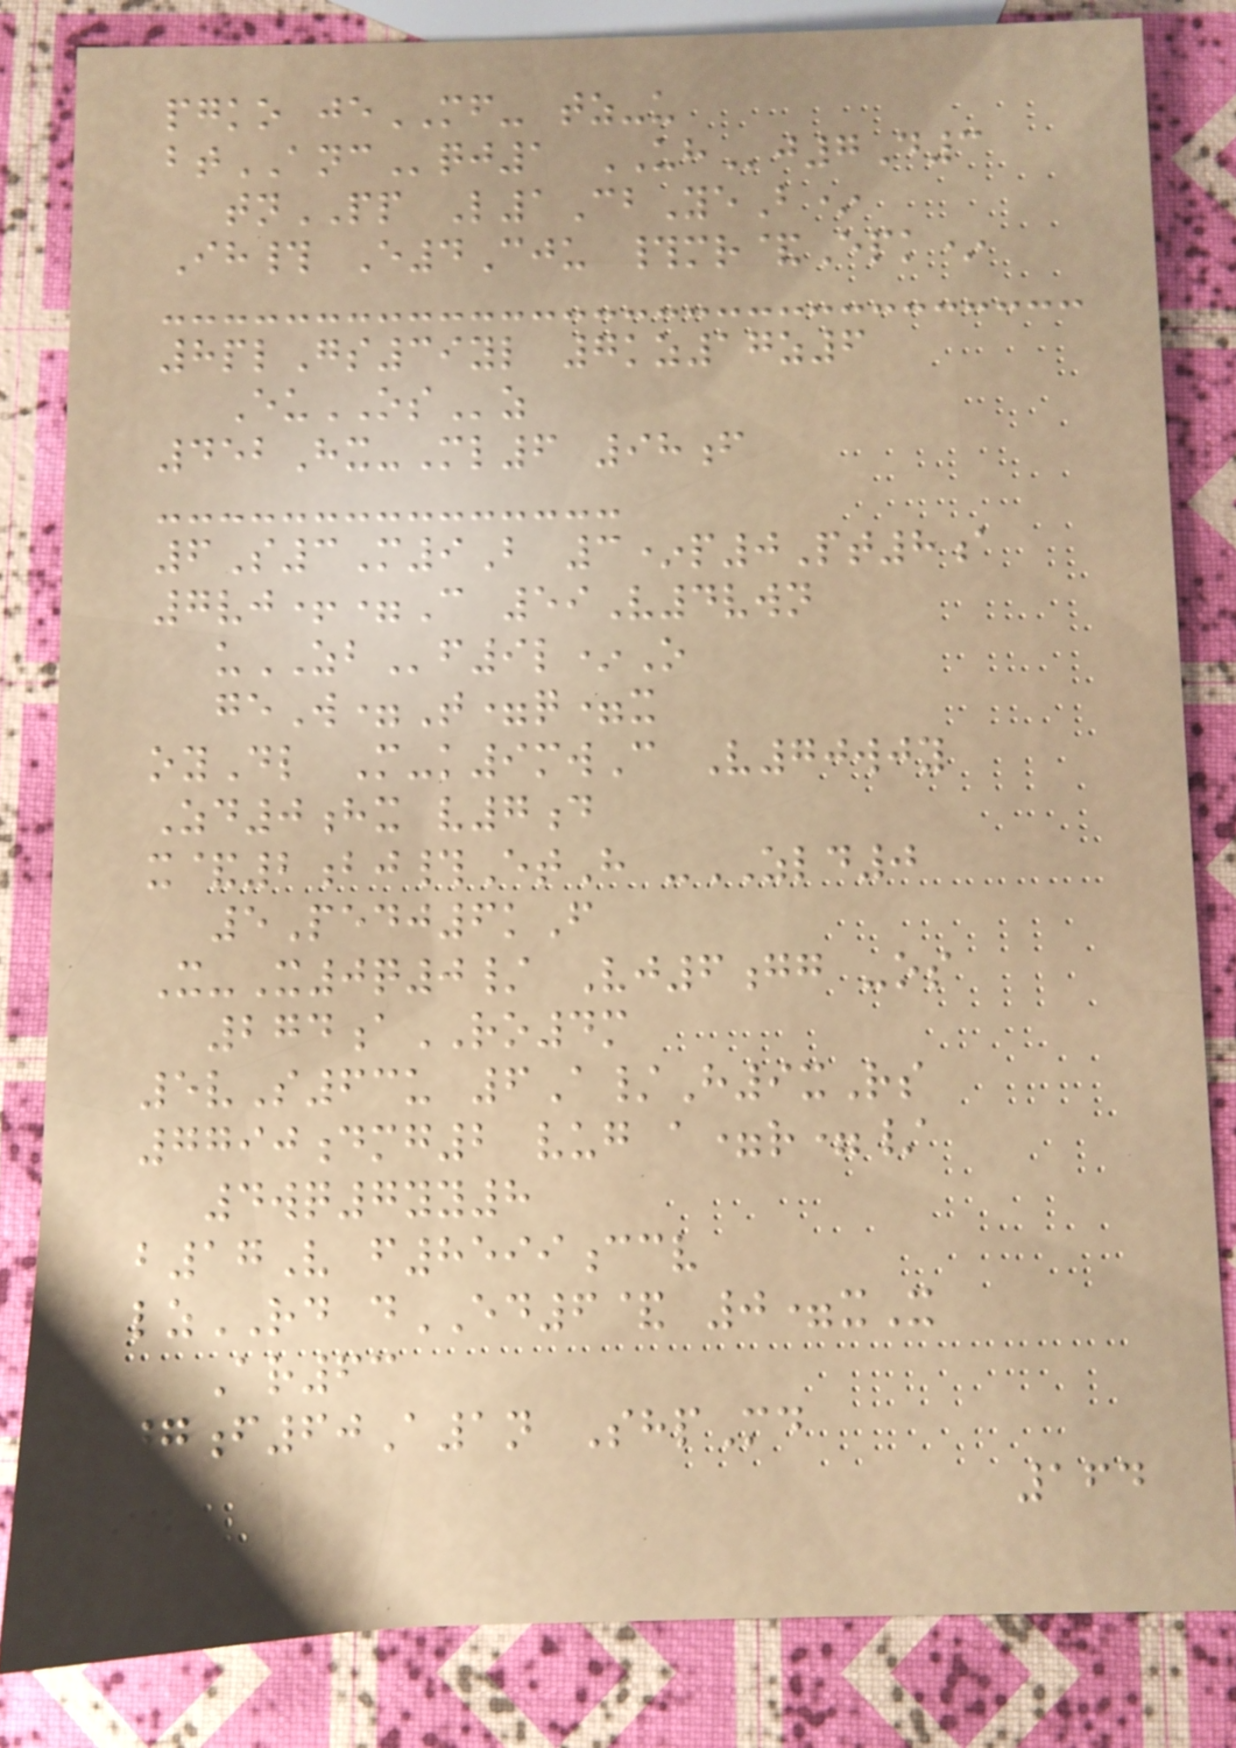pgko jeMF- tz-u
btANCqj1 UHj7D3
tnPP L1CbYeB*
Ih# E4Cju #mr&Epk*
8plGs39yl 7kz17z6
EuOSz
452Hx-Ml6 98f
6S3M9B 3*p0Pt8a
7vj+=C 59V4vwn
uZBf9l*O
geW=T=q=x
oyDl M-k9mwC V70wjy
Zd0hx v7d
x&2bj#EtH -ZLD0
5Pedj6kF
X-X0q0/ Vj6gg -os
274aRO4m
5vS63u 6A/H9xRs
7790dmg2 vug a=r=/
4wq7yy8
b17V f8599ccv
lzRD dED6& 0=xX
Ar63
7f60A1n ShpMd
164
